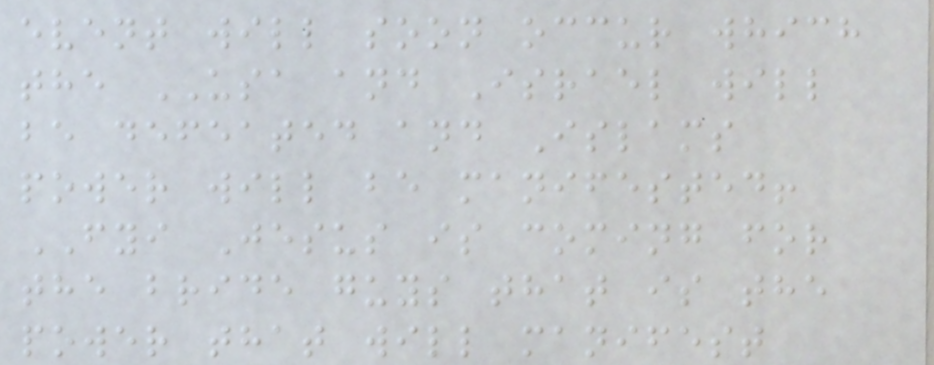event will soon occur which
the USA and Israel will
be defeated and Islams
power will be manifested!
FYI Jesus is coming for
the bride guys that is the
power that will manifest
